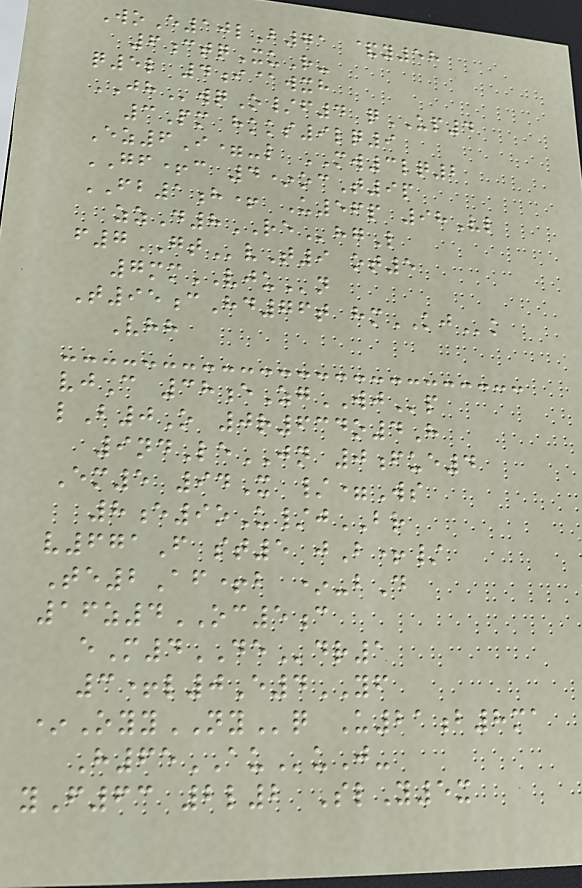WoE10lB71 &y58
6ctqXuR-
q5l 4i@wxh
JHwqO/f4 qUP4
3Pm hkks9lq9
Ez6I=-l MW3lq2
GF+c 4*ocT9p
FB1h+ U56p 98Vl
zzD8REhgL
f7GTvT9 ot5
7mmVJUn
T95cHd76t hmKJk
Vhh
vjC 38eZgWJp
lB0O 0r634o4H
9ndLeJN 0fue4
Em5 94X /=Ws
8e9oU/jBR
v671F st5 jB+/
Te2Af+b *-bD
16z4OC5c
eM4DEdr1
3+l0E4YF
*OyyNYq U21b8ma
H65AUuJ-
yF63 2l2 SlY5x
